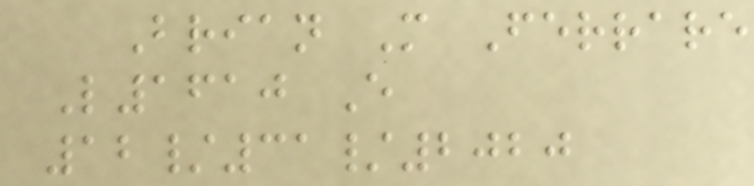Brian M Ferrare
L1610 E
12/31/2020
